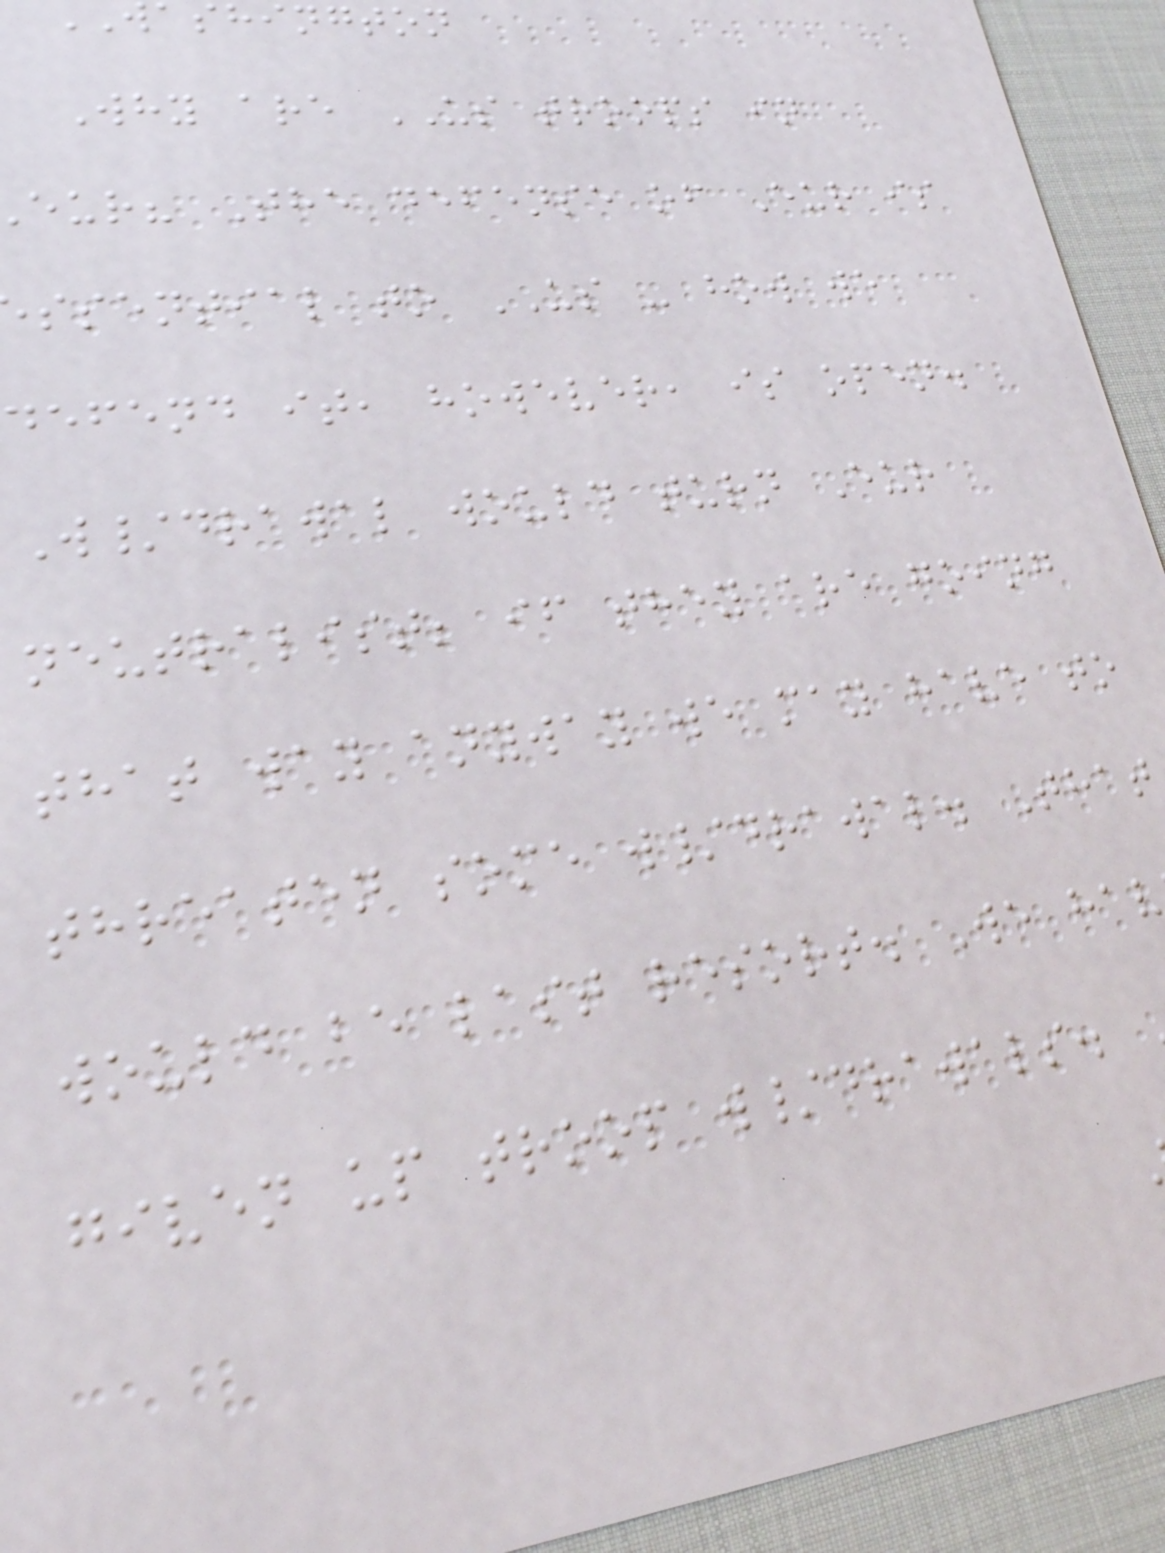shington
Why are US troops in
eur? The defense of Eur is
ssential to US - how we
defend it, however, is open.
W/drawal would turn Eur
neutralist; if they are going
that way anyway we may have to
threaten some w/drawal. That
would be last resort. We hav
given up troop w/drawals.
